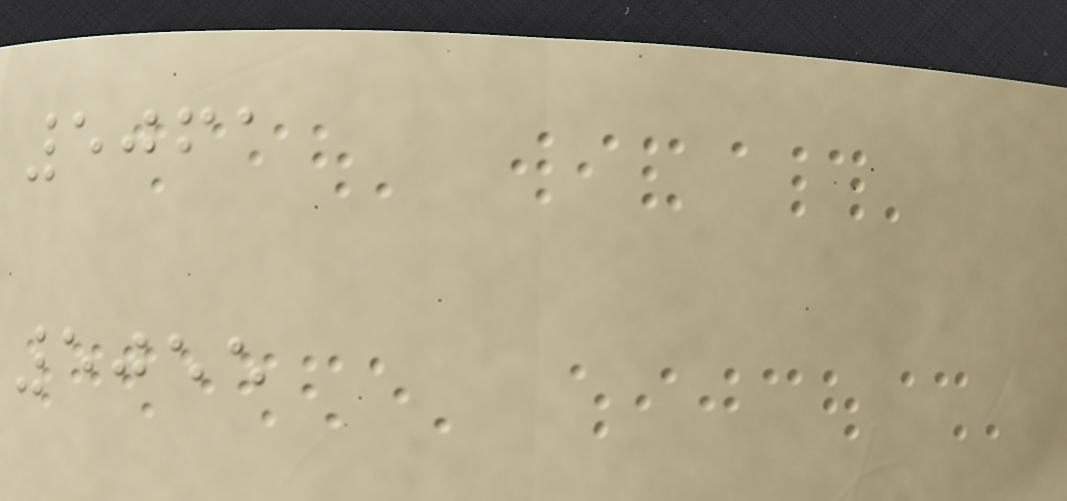5061
5055
